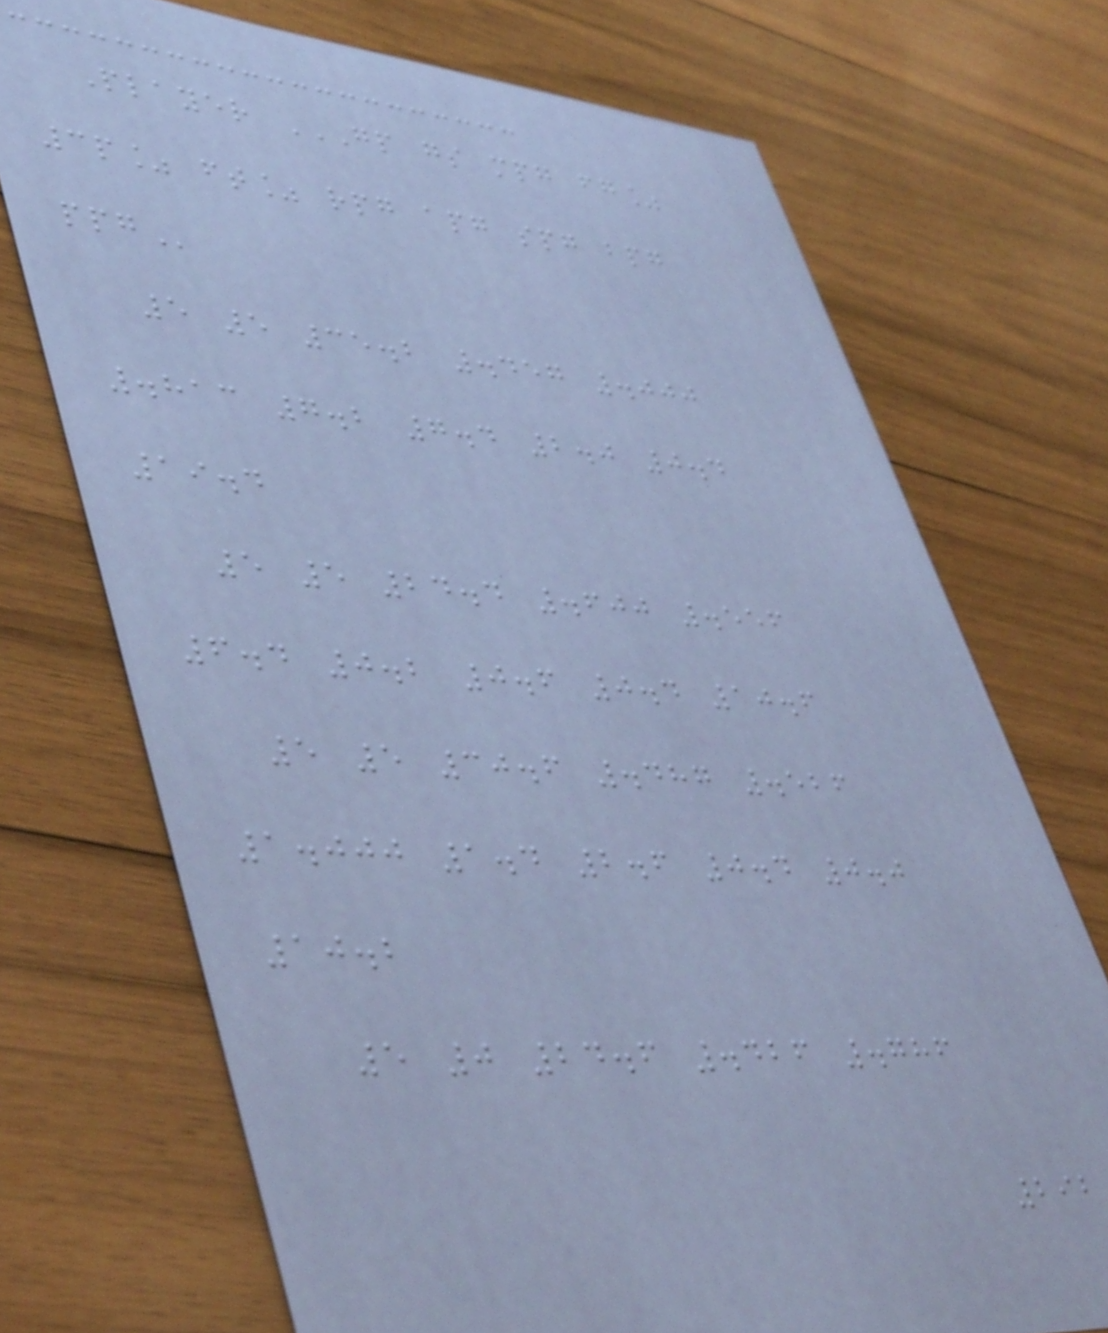Player GP GS MPG FG%
3P% FT% RPG APG SPG BPG
PPG
5 5 35.2 .457 .000
.813 7.2 7.4 2.0 0.4
19.4
5 5 24.4 .600 .556
6.4 0.2 0.6 0.4 10.6
5 5 30.6 .487 .526
1.000 1.4 2.6 0.4 0.0
10.2
5 0 24.6 .426 .786
292
